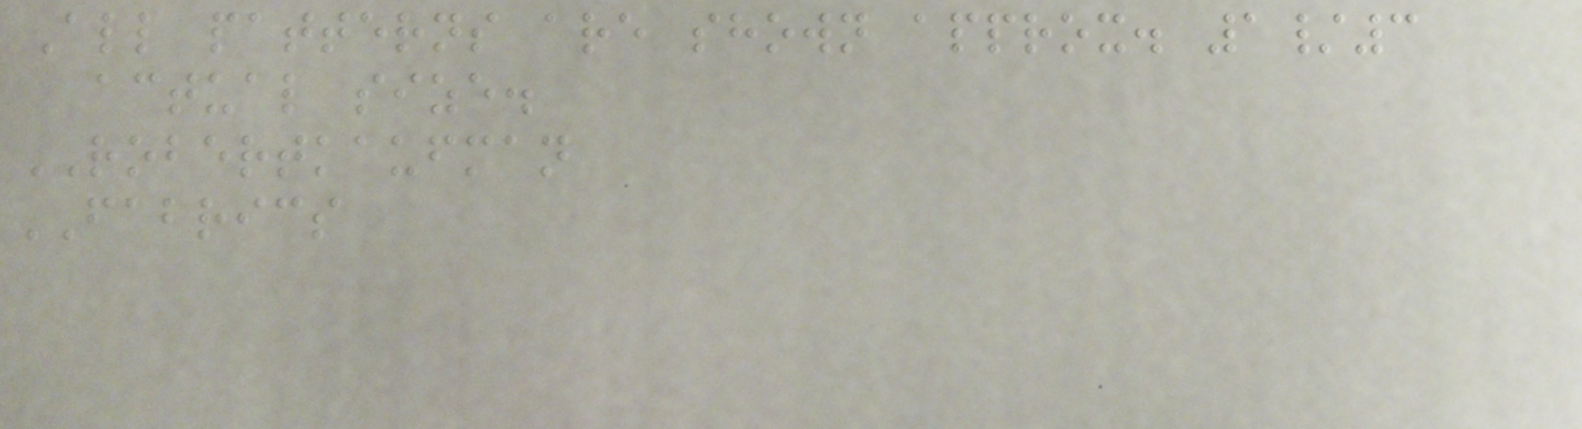All patterns are shown approx. 1/3
actual size.
ROBERTKAUFMAN
FABRICS
